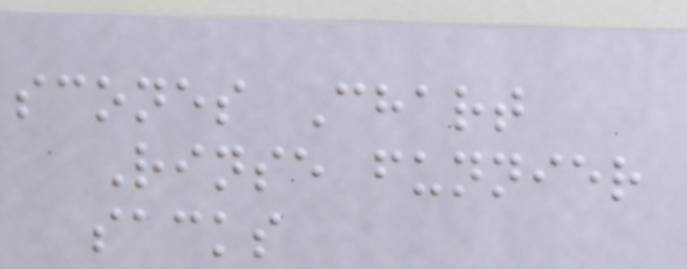scones Chart
Rinse funnier
sacks
